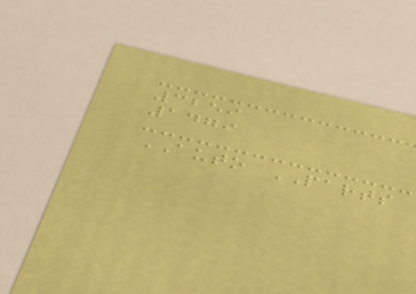3259
1479
AUTO PARTS
